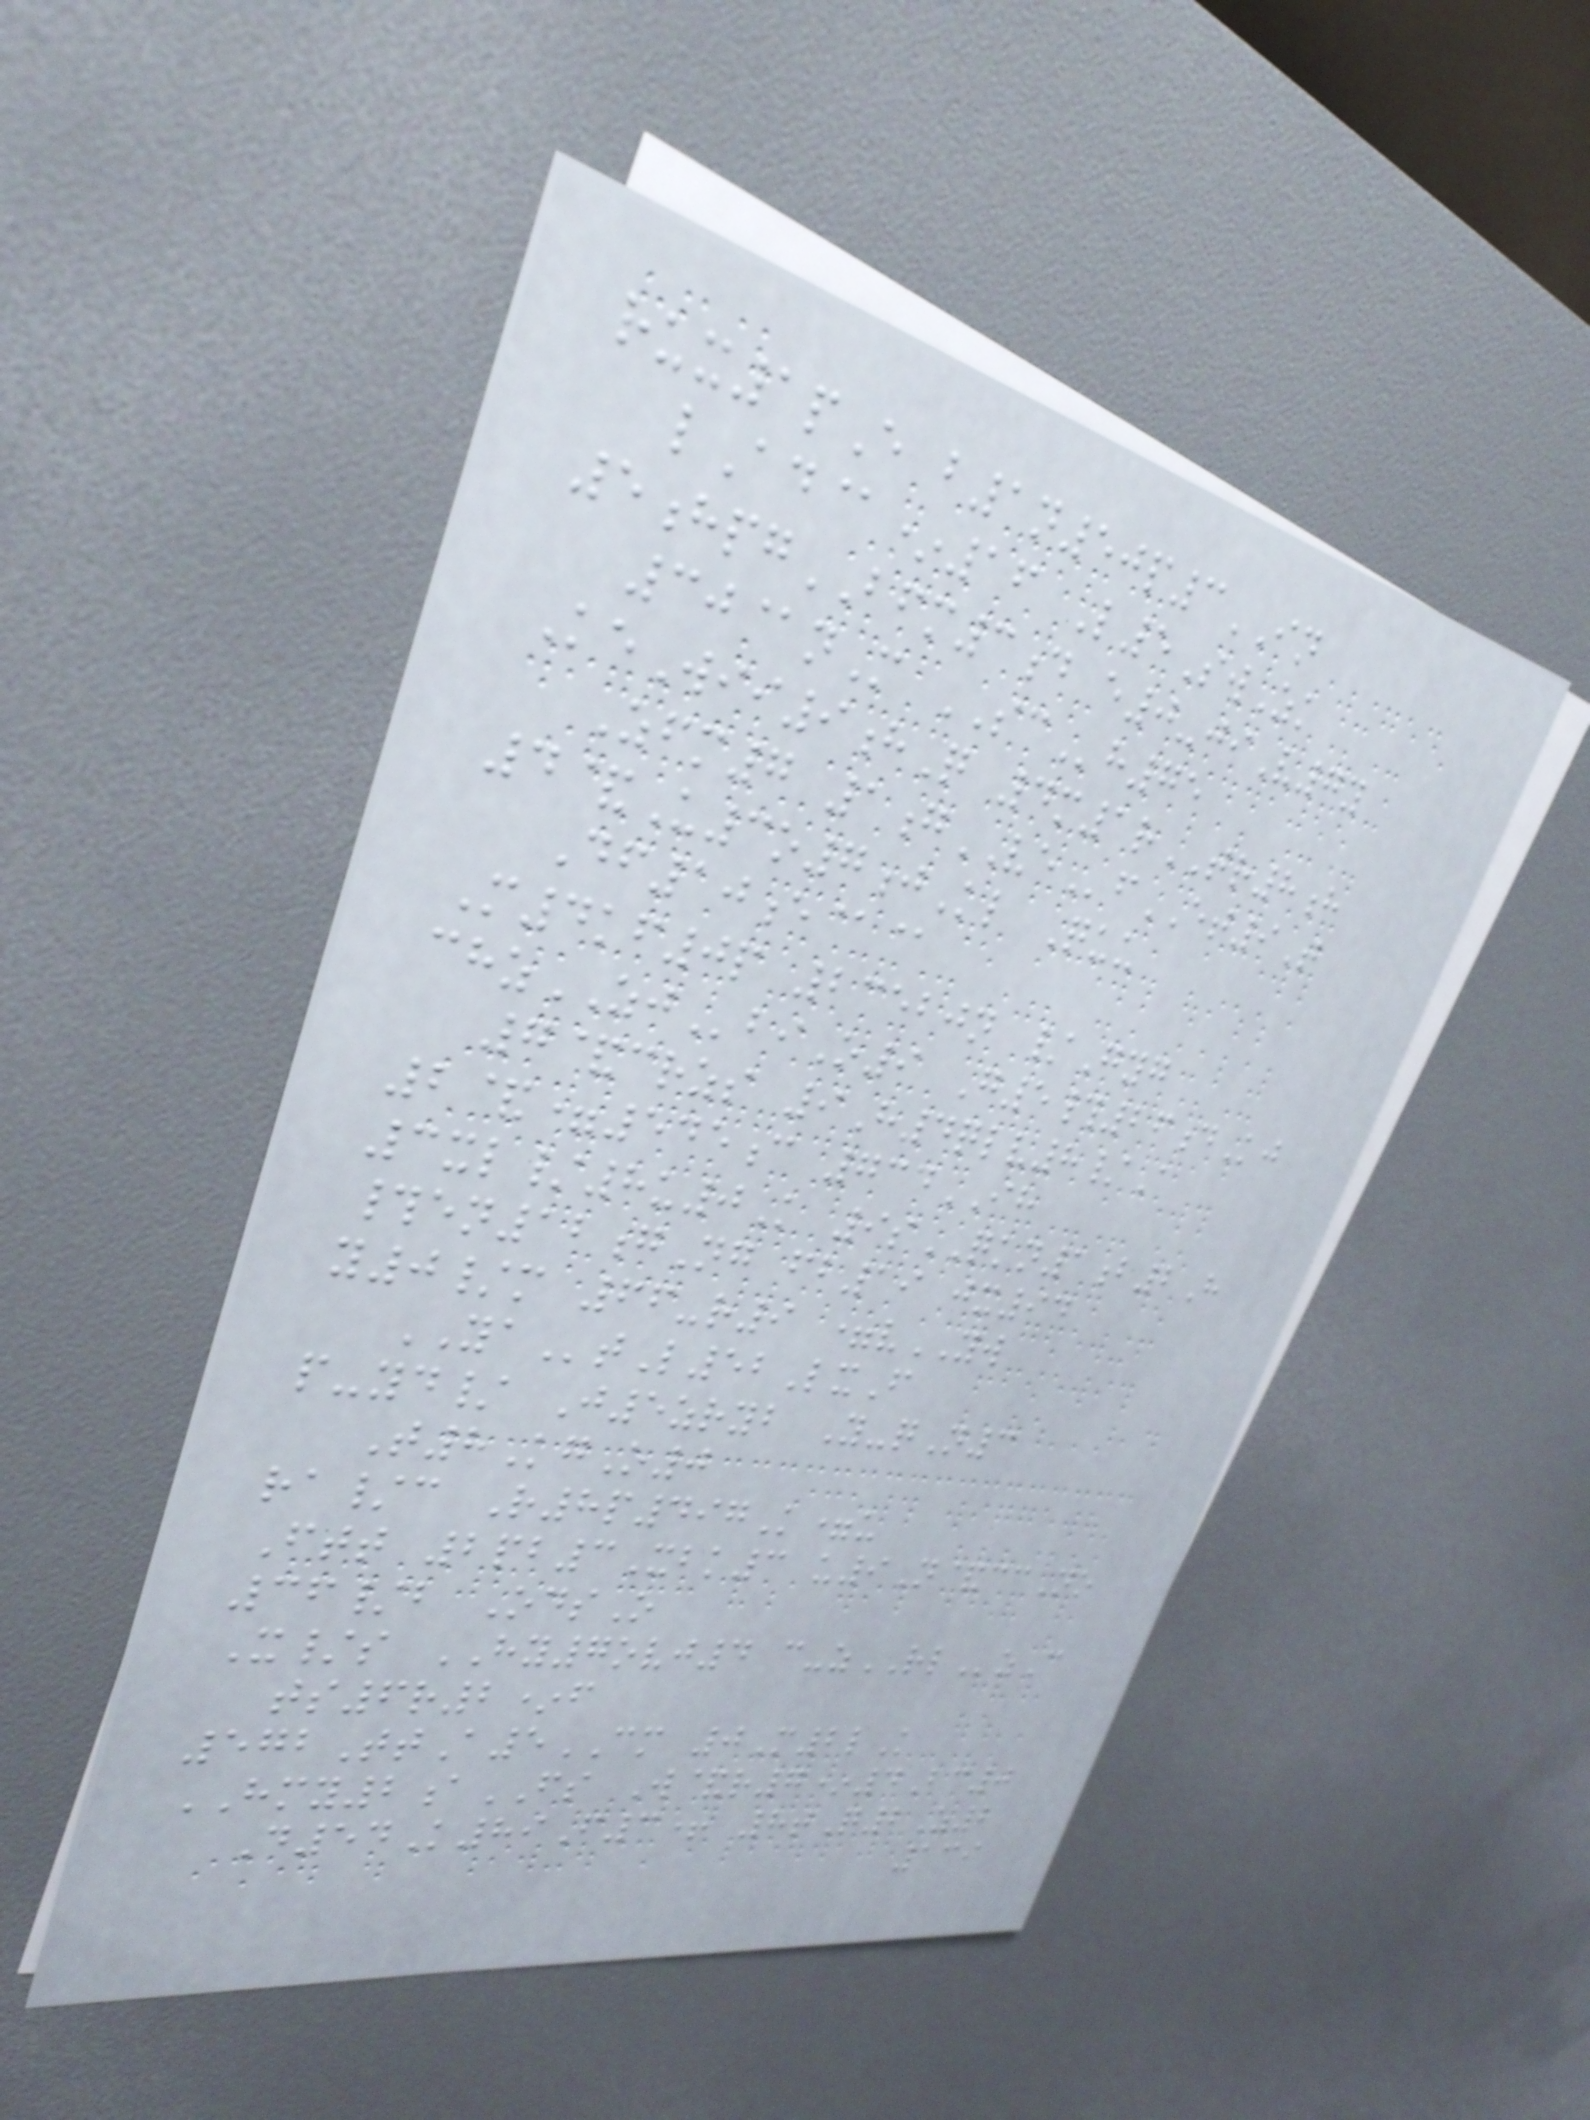rux1pE b1n50p3IN
lAd@*16 L5SwZk
5hpgBFM3d e0-jiV7y
30@nM SCh75
KeWii9hQ 4m1rTR8h
Zfm7 1gVEfET9T
4&U3o7jKl Quu
Df10e@@
M4kf0p 23520n /Gyg
chzZJbiO9 G5#26dKj
7&crzs 9H4qlv8/A
2&=545c 734IH
3xl/8u0K 9sQKN1b2H
#en12gNg fb19 jx94
y0/m 66-r9 =vYW
YAtL52LxF
p-yd/ J5zryb Y-qN3
T8KgO0
ra/c R8p497K=u
Ftt 2pb3Xbk3 u9N&ccNo
36/b OdsO
X/s HY7ovj4 c-zRLzC
ts6r2*f
572TtA5CM 0M2lK
HMY2aFS W&r7*4Bc0
D54K89F3+ 8tQ2Z2
139
